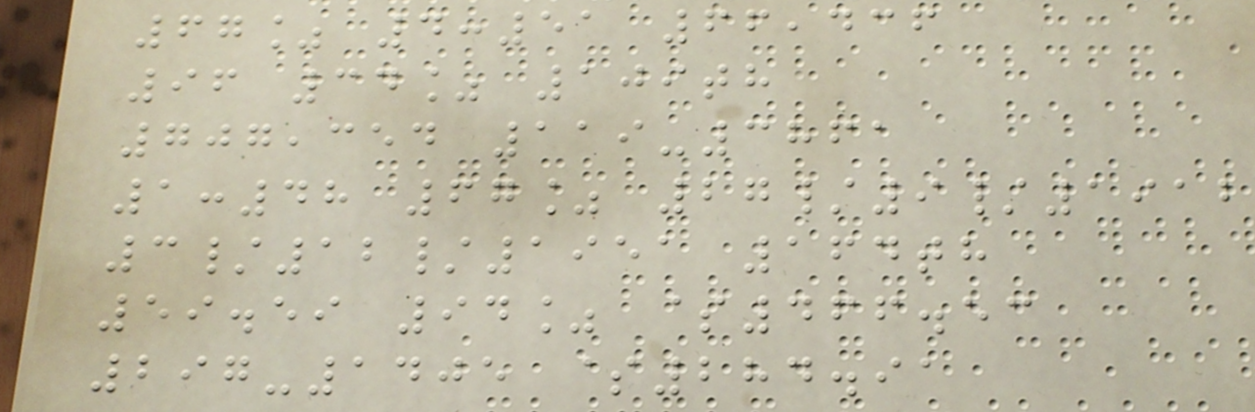67% 4:51 66,436
96 34% 109th
707,354 119-3861
1:48 67% 27/9/1912
3/12/1951 164th
59.59 94% $466.53
297-1405 $284.91
